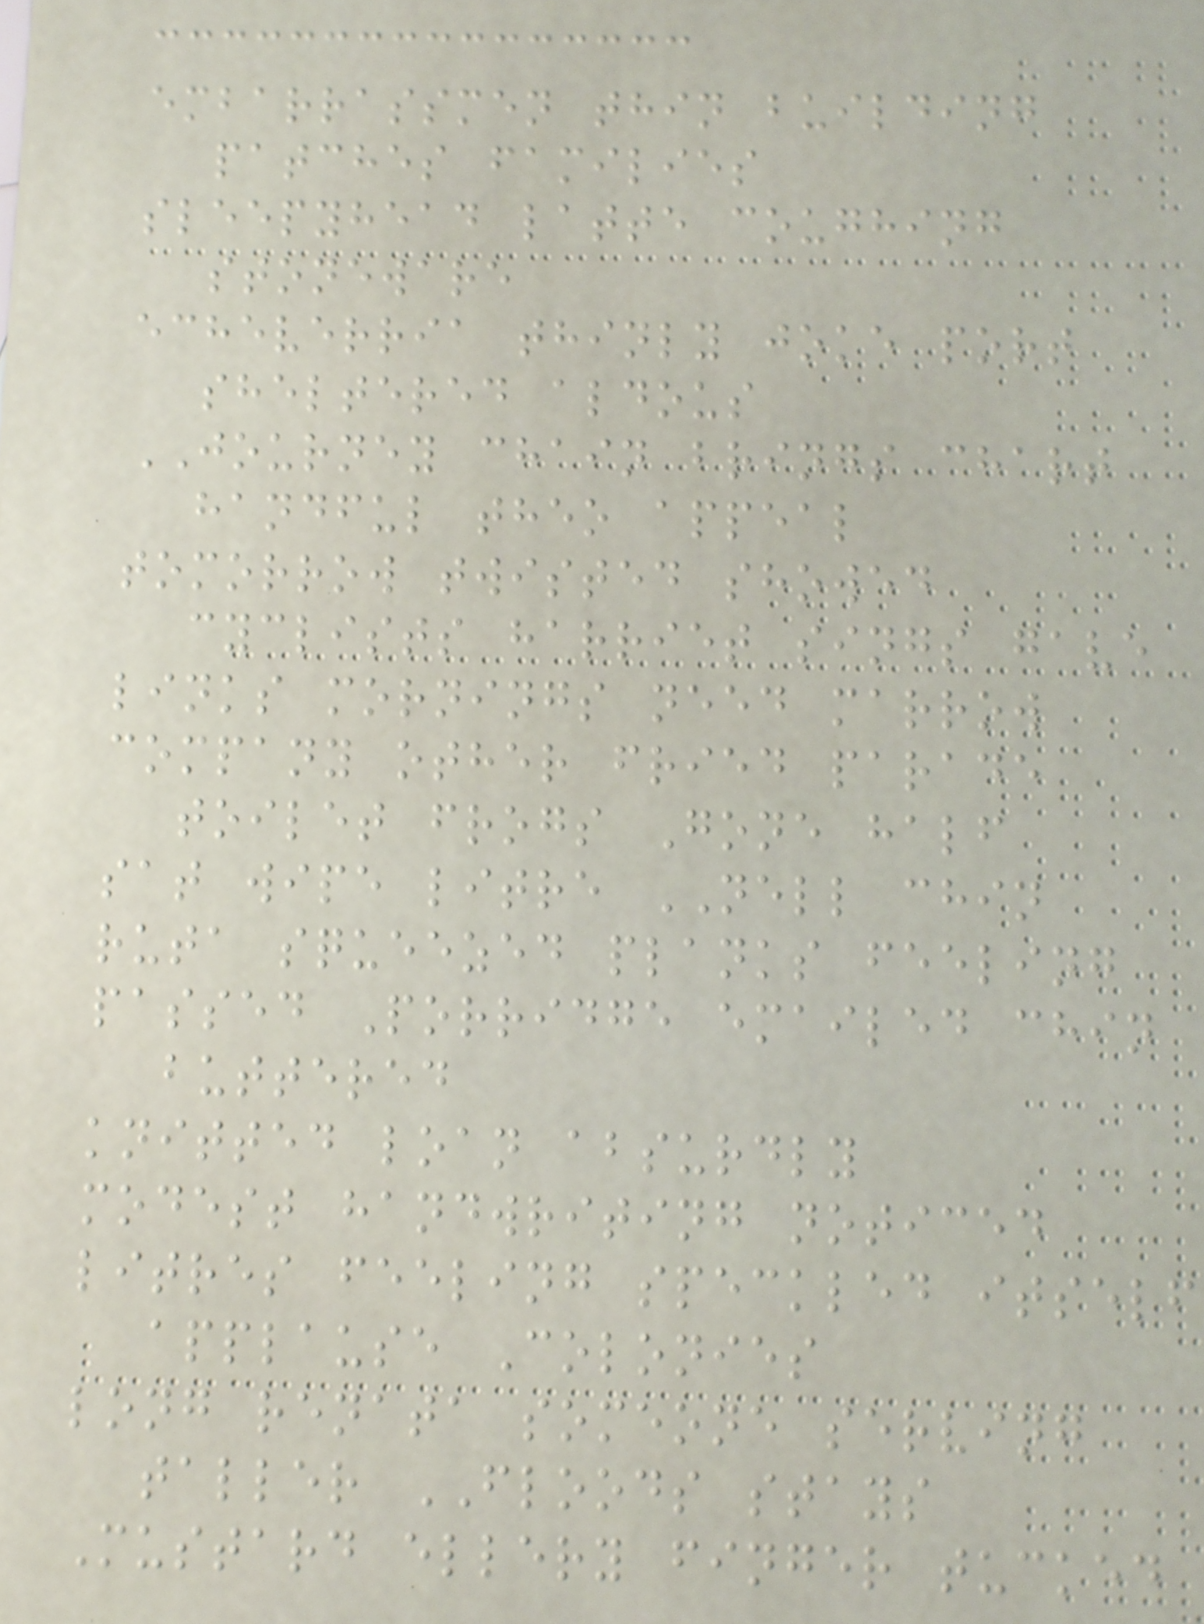embarrassmen thin building
patches families
sleepyhead latte coughing
stoneware
echeverria thinly joke port
sheltered aldous
JOURNEY chain brings chart
handful theo appeal
tomorrow twisted showed
cyclists harriet sings gave
links mornings need marrow
company other fried parade
toilet frogs Gone half
sat wipe litre NELL chin
ruta squeezed planks feeling
passed Porridge emailed chin
buttered
knitted loan absurdly
modest handwriting noticed
litres feeling speckled itself
applause Colonies
long renata someone serving
taller FLOODS stays
Mustard ellery finger tucked
